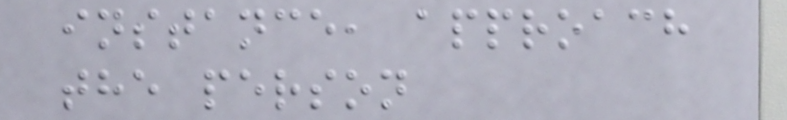instance, approach
the person
